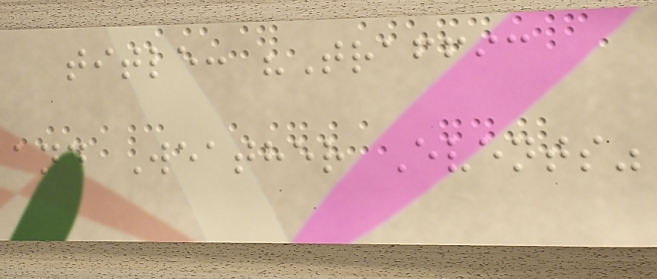title: "Traffic
and Weather Events"
